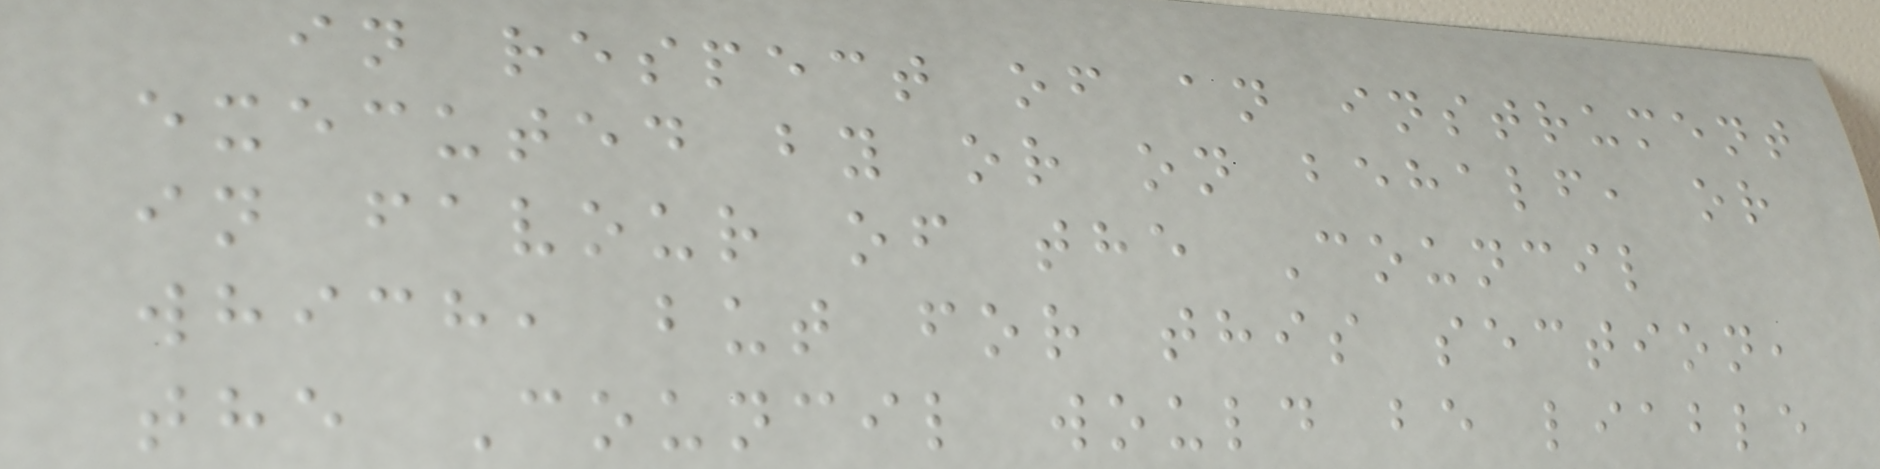in respect of an instrument
executed by or on behalf, or
in favour of the Council
which, but for this section,
the Council would be liable
